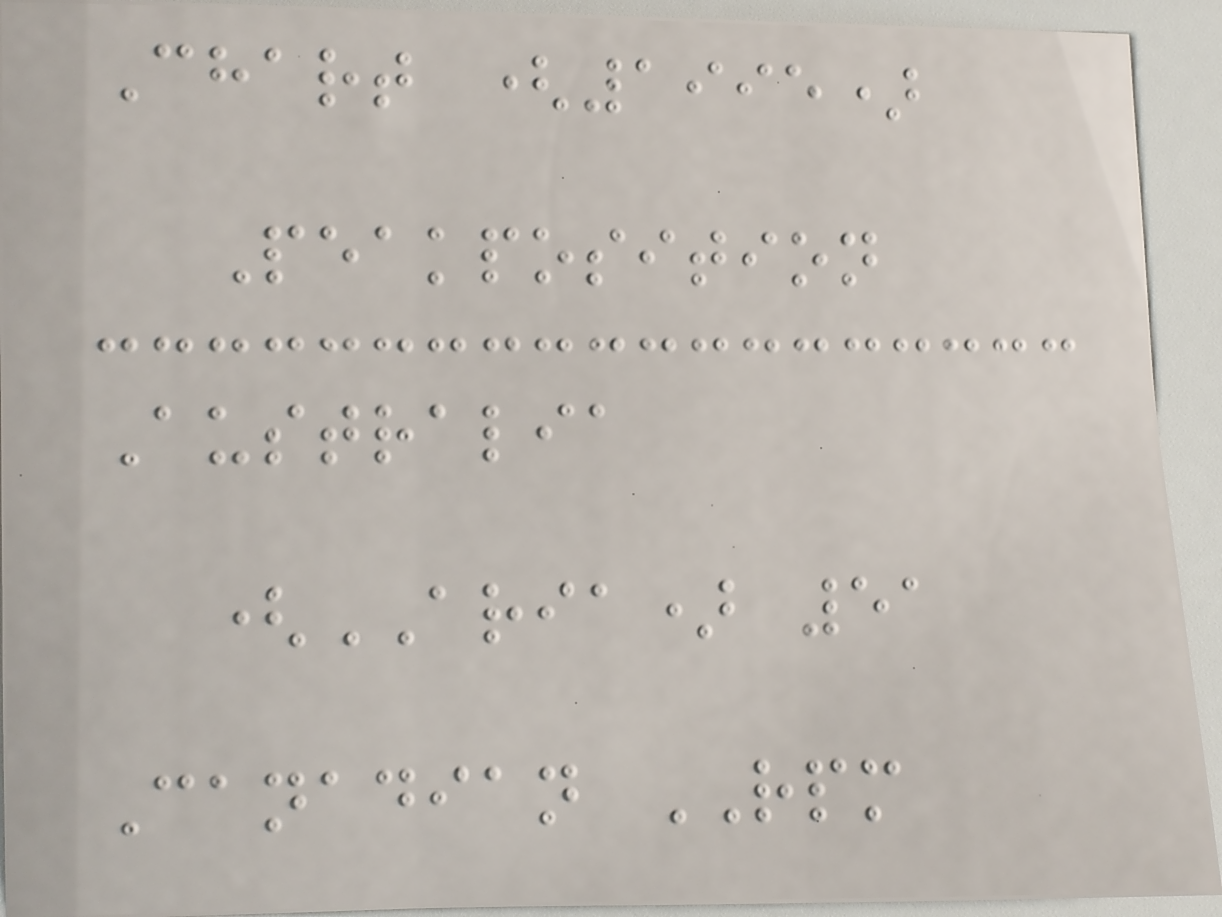Chart (1995)
Peakposition
Australia
(ARIA) 51
Canadian RPM
